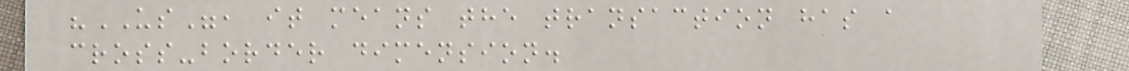"US", it means the transaction has a
cross-border dimension.
